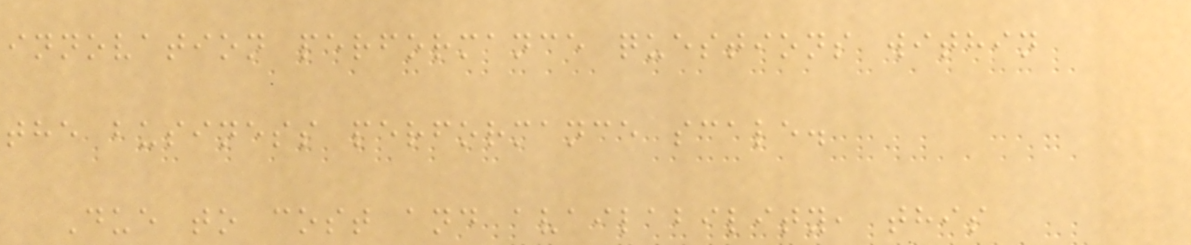innovation performance questions within
the business performance scale.
Due to cost and availability, this
